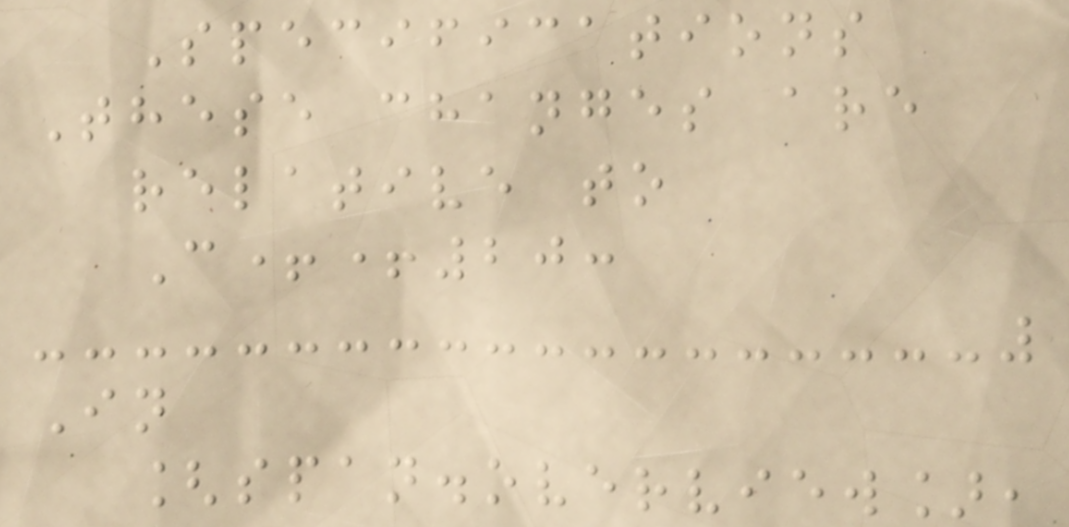Specifications
These changes are
relative to
C++20:
In
[span.overview],
